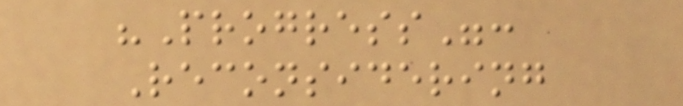"Progress":
Reconsidering
